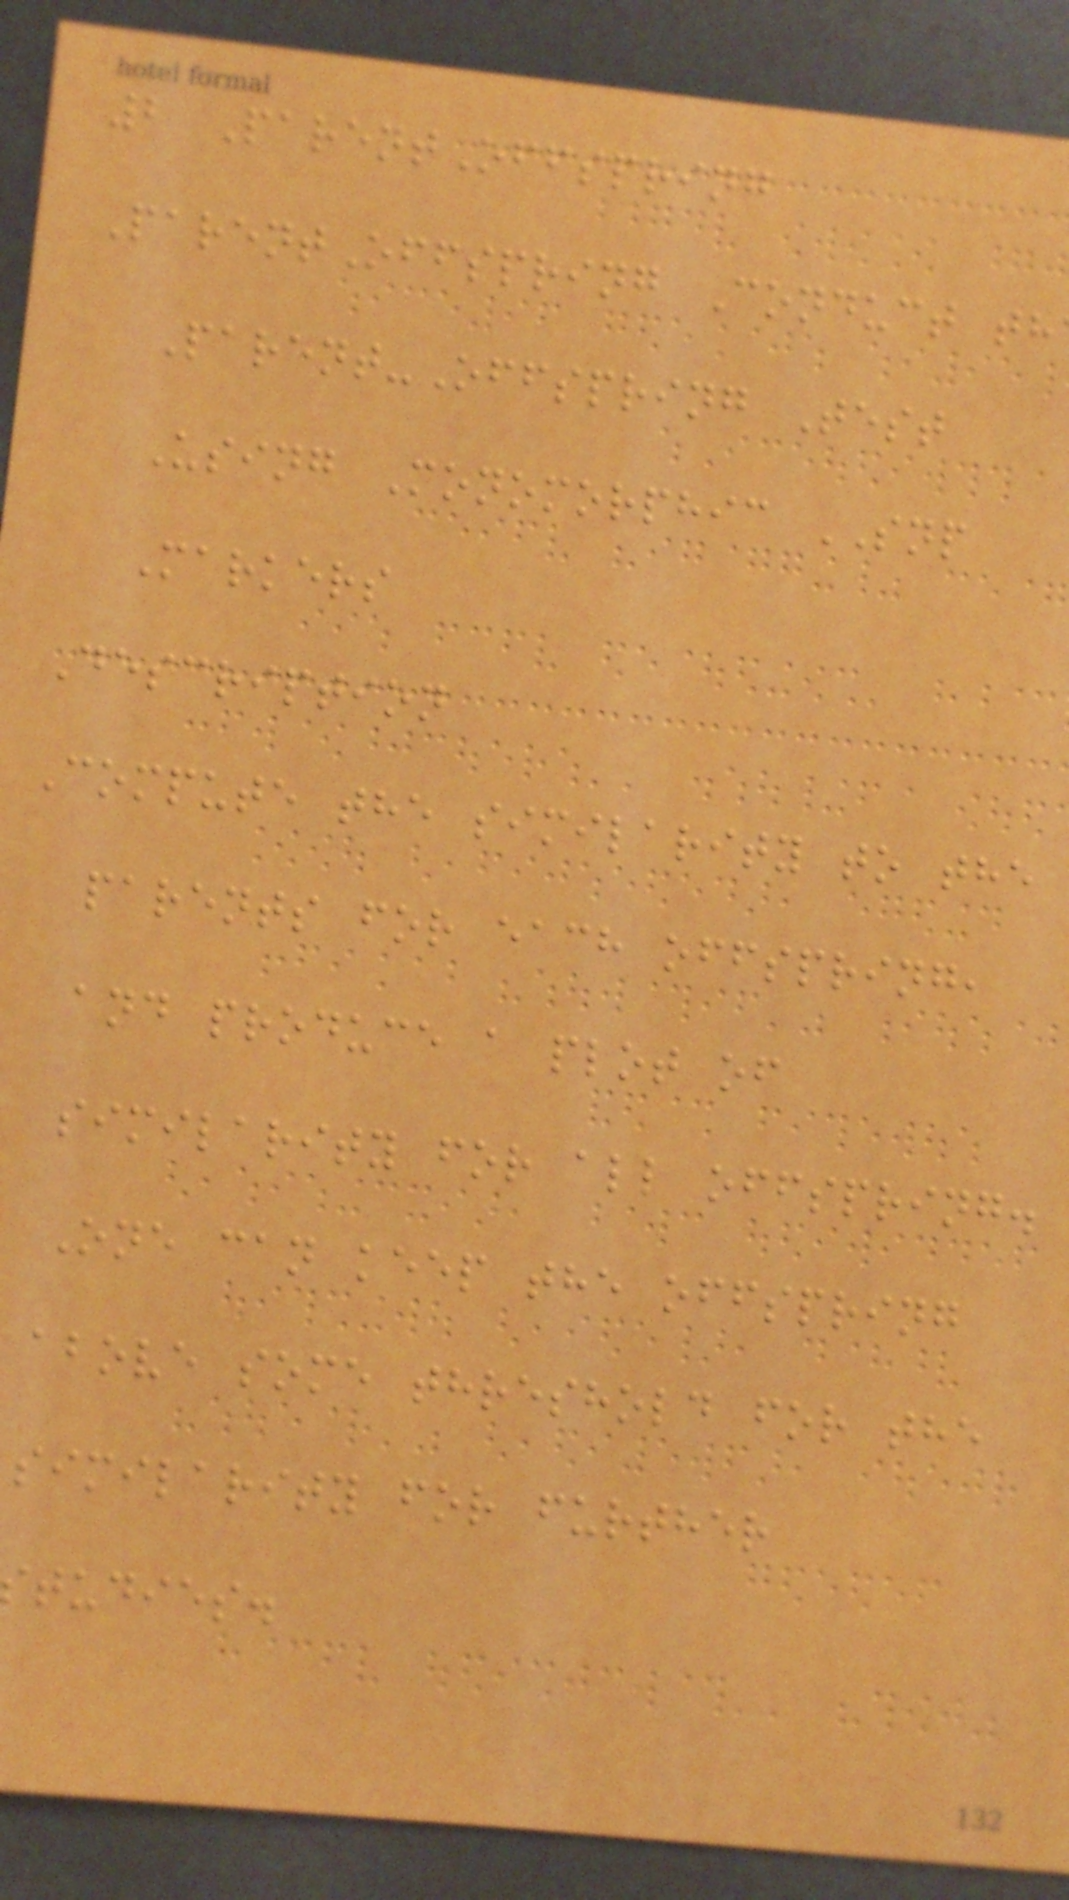2 ParentOffspring
ParentOffspring Conduct th
Parent-Offspring Test
Using Monomorphic SNP
Markers
Description
Compute the similarity to the
parents for each offspring,
and produce a plot of
similarity for all offspring.
One can keep the offspring
above some threshold for the
similarity for further
tudies.
